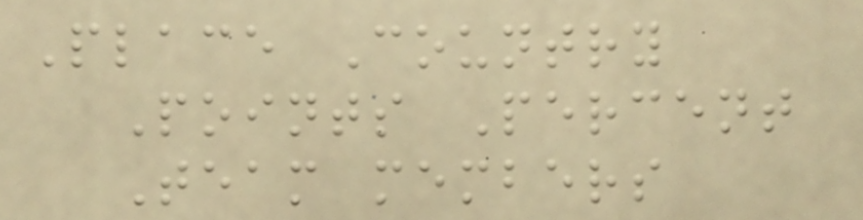Place Country
Points Percent
Team members
